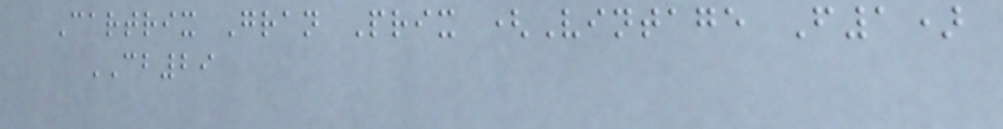Cartrix Gran Prix (Vintage F1)
CB29
